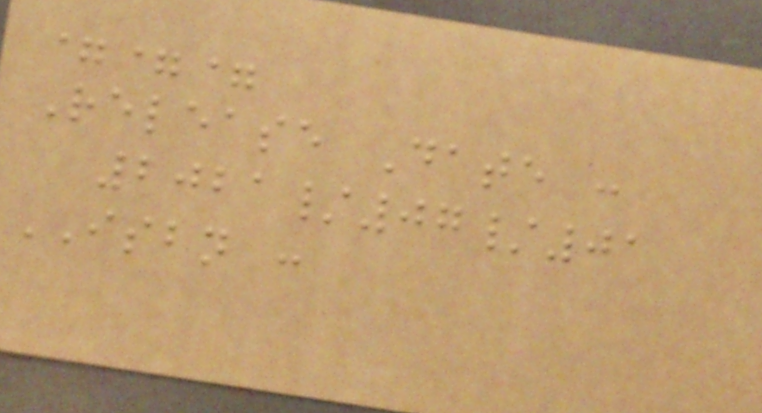===
Release Date :
2021/07/01
ISBN :
